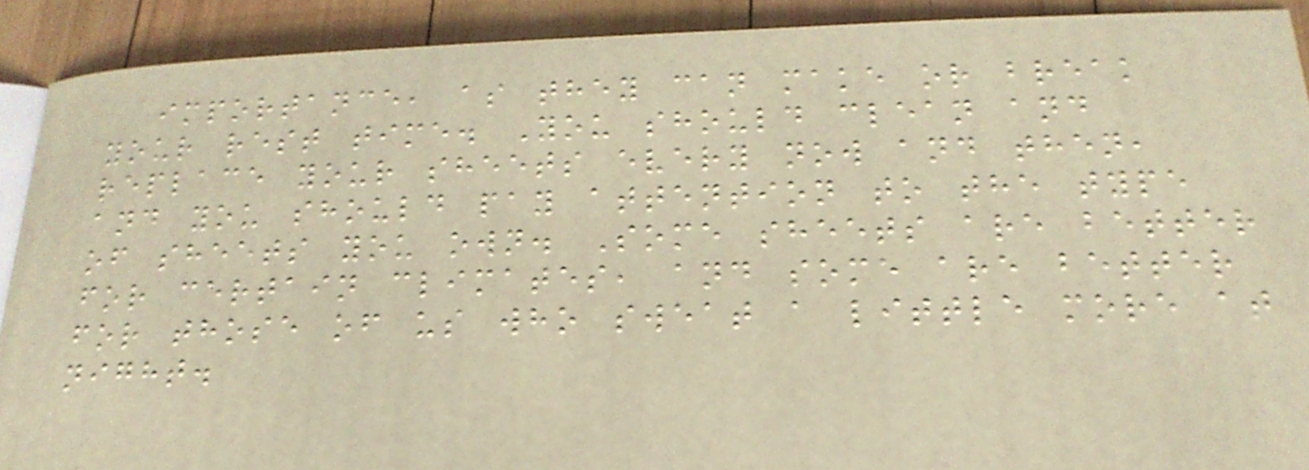importance, as they can make or break
your rest time. You should clean and
replace your sheets every now and then,
and you should pay attention to the type
of sheets you own. Some sheets are better
for certain climates, and some are better
for those of us who sweat a little more at
night.
